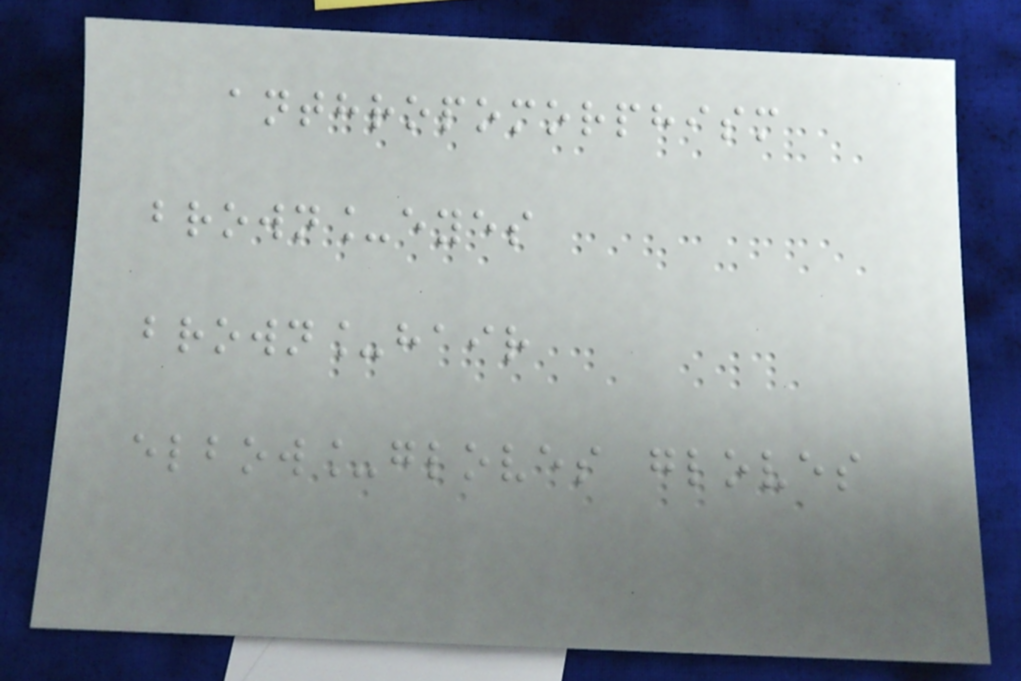anthropomorphism
brown_eyes
brown_hair
elbow_gloves gloves
